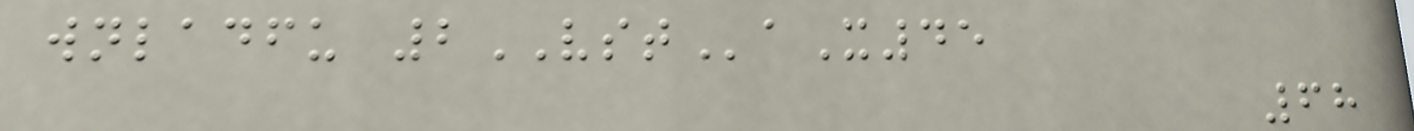wnladfu 2VSTaX45
68
